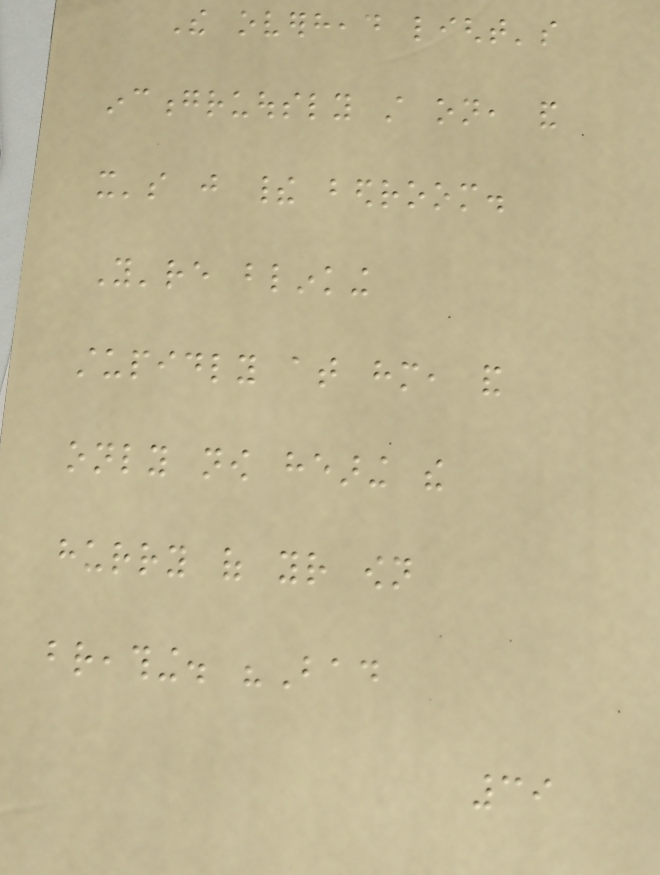The overhead light's
incongruously still on, and
it's just their bedroom.
You're blinking
stupidly at him, and
only now hearing the
hurry of your own
breathing. "Bad
39
